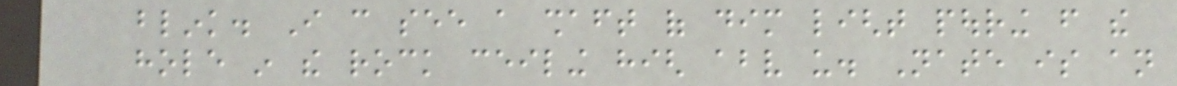blink. I can see a shaft of dim light pouring from the
hole in the rock ceiling high above us. Nate is an
